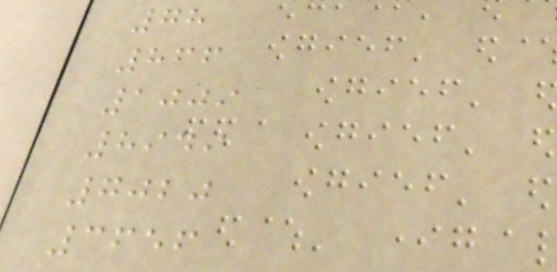78
866
1009
8949
7020
3656
